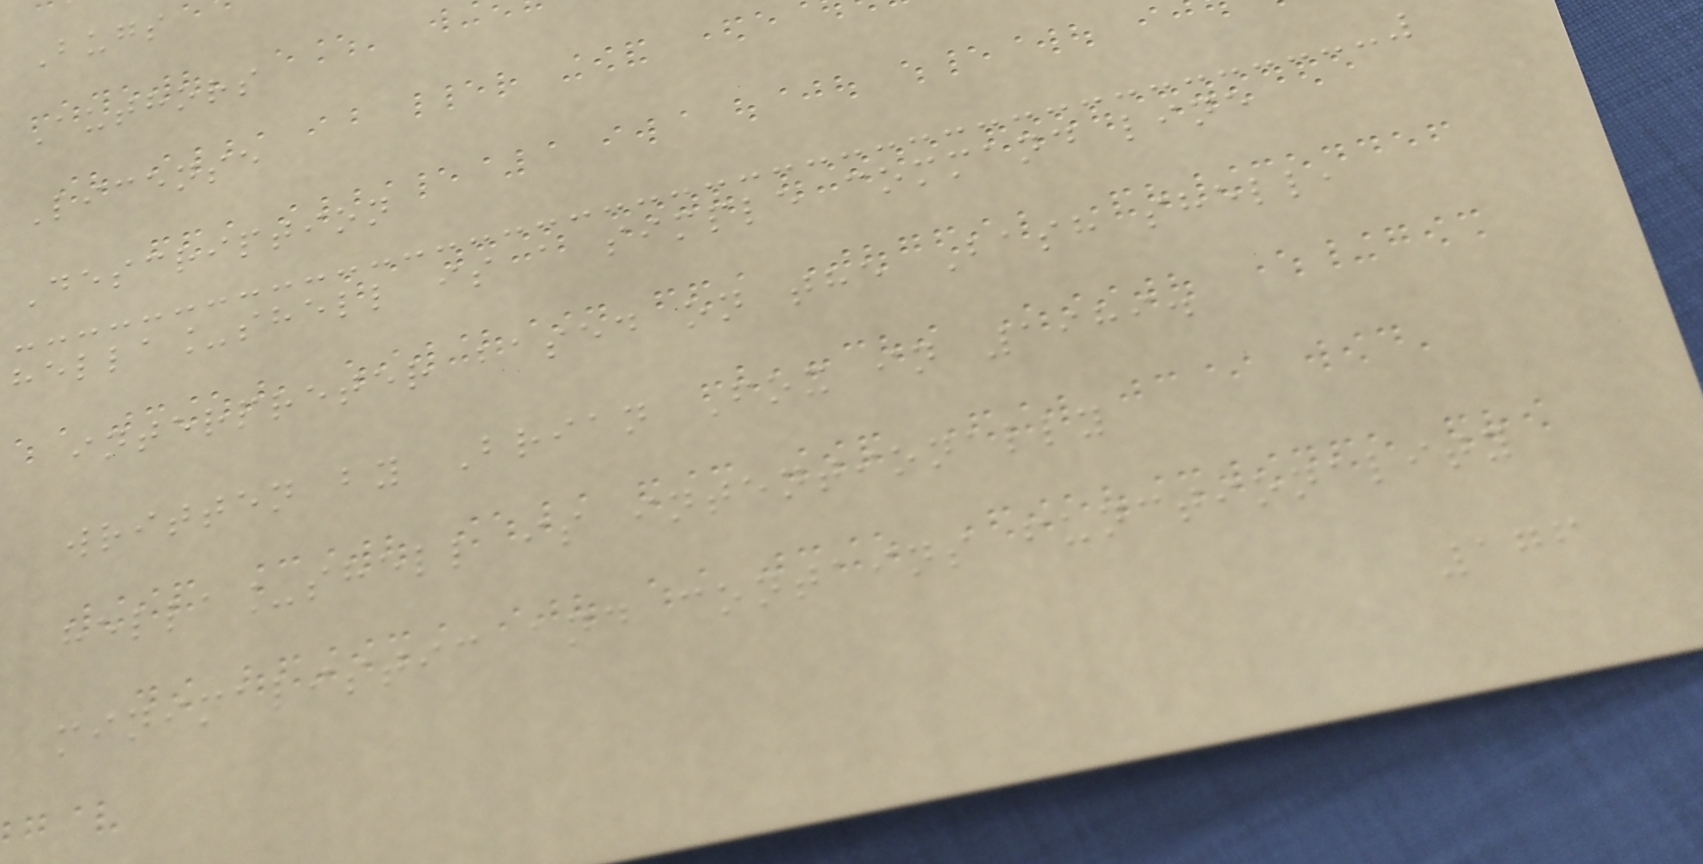Bugs
Authors
License
Description
hella_shell is a simple command line
interpreter based on the Bash shell,
written by Brian Fox in 1989.
hella_shell is intentionally
minimalistic and contains functionality
176
